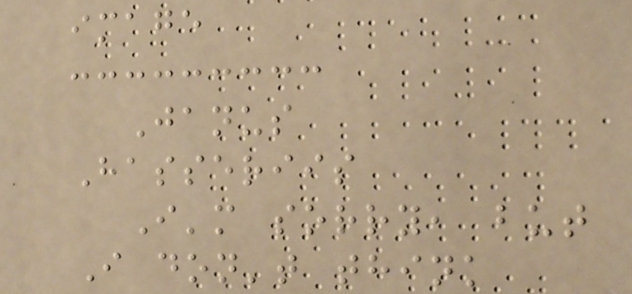image
Janus
Hasseriis
I'm sorry, but
I don't think
